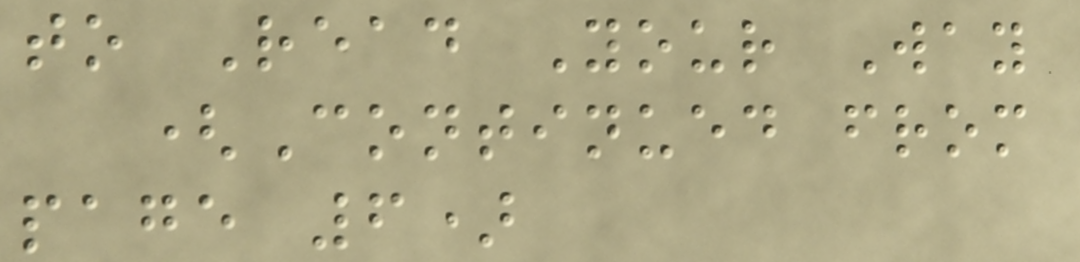to Read Your Way
(Continued from
page 6)
